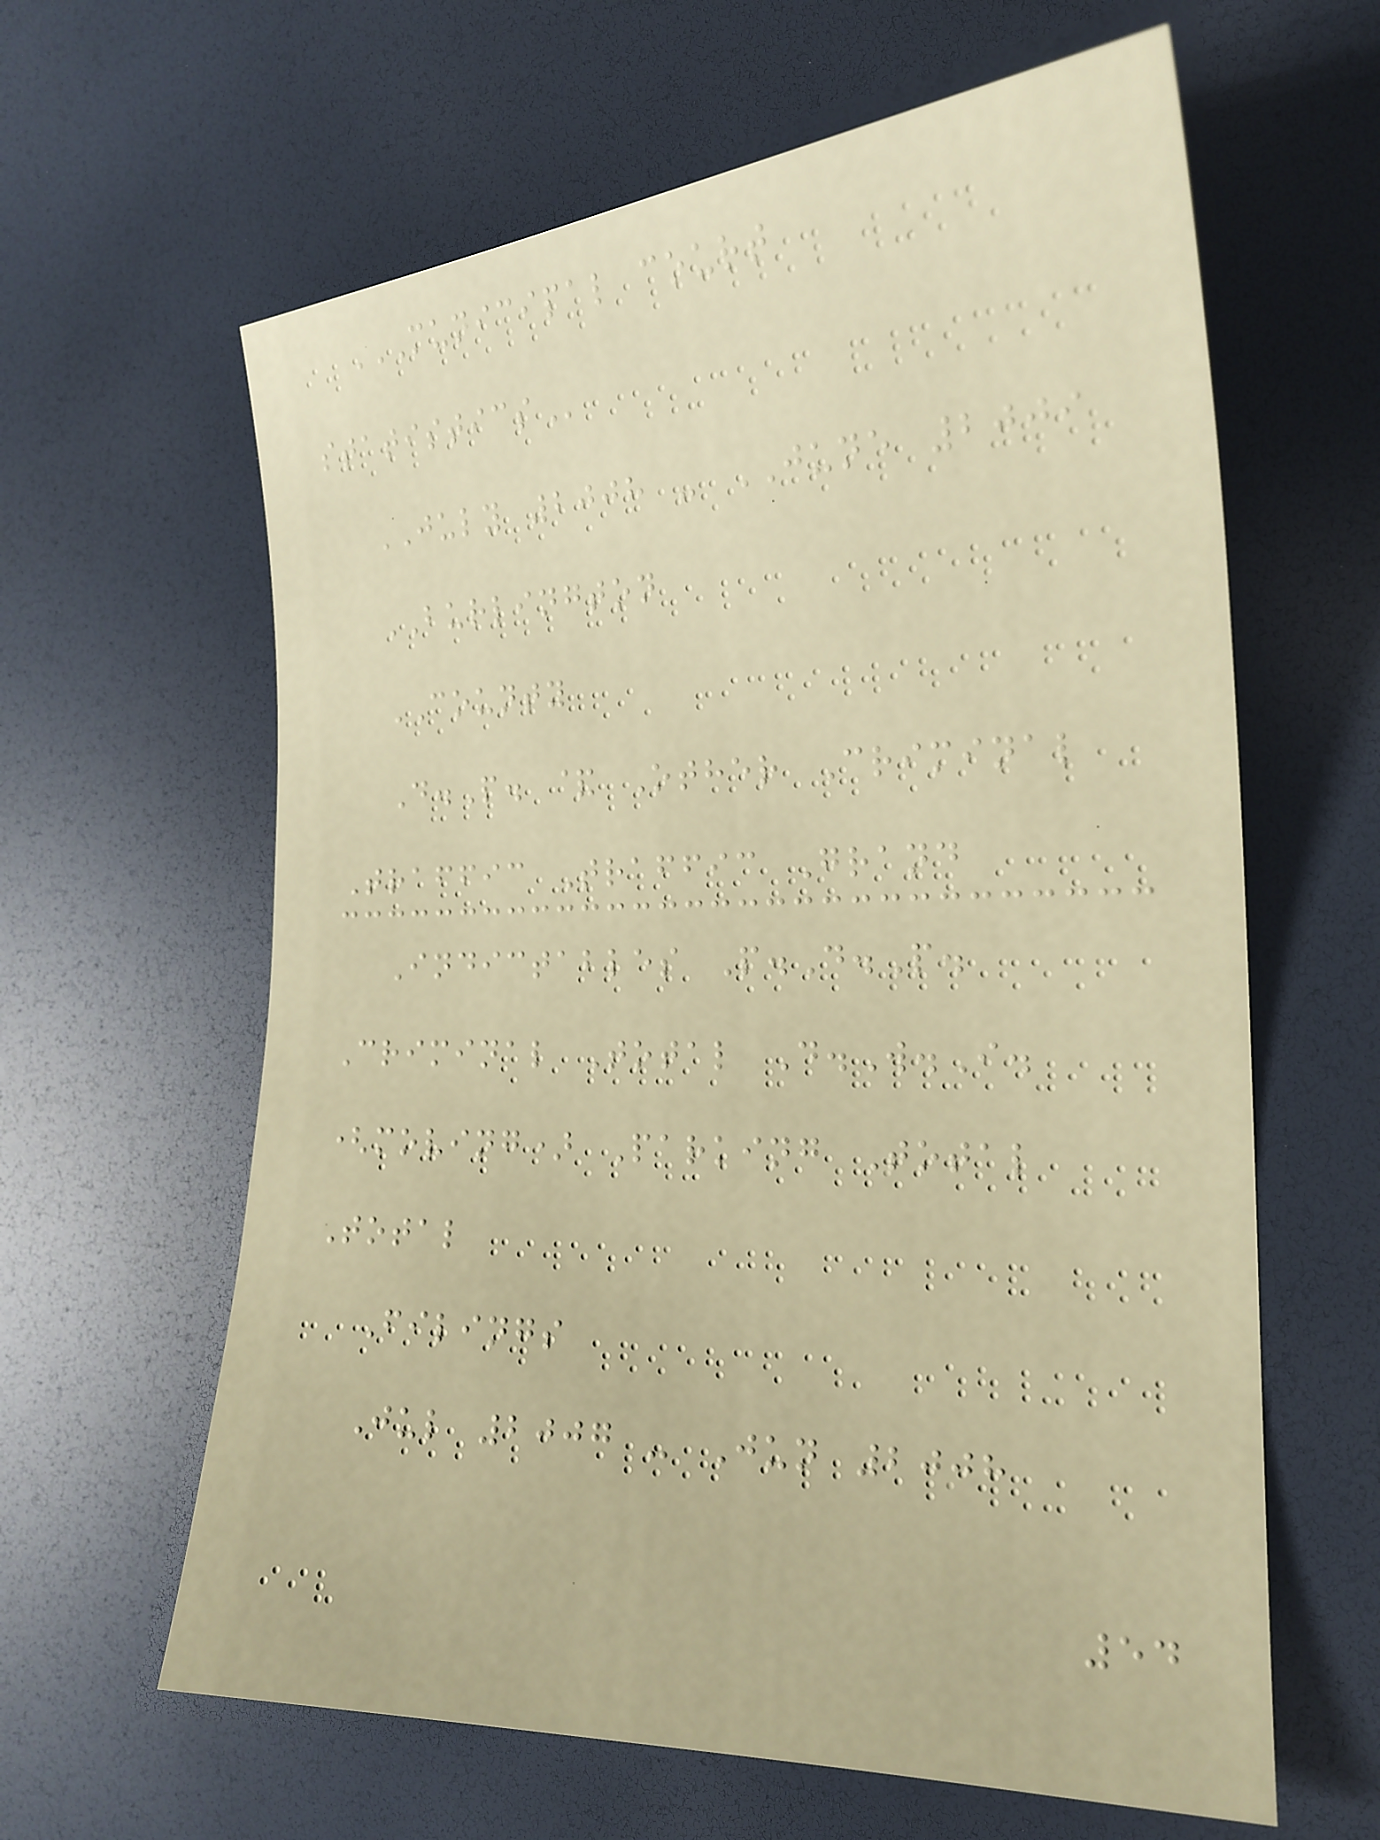MUNICIPAL COURT
STATISTICS
JULY 2008 - JUNE 2009
BURLINGTON
COUNTY
D.P. & Other Criminal
Traffic Traffic Grand
Indictables P.D.P.
Criminal Total D.W.I.
(moving) Parking Total
Total
Filings
Jul 2007 - Jun 2008
54
